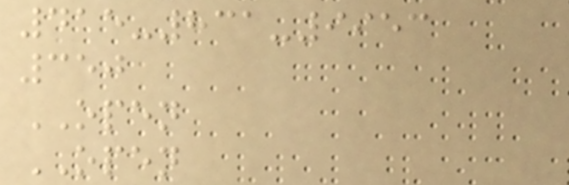415-831-9953
350
OPEN
OPEN
